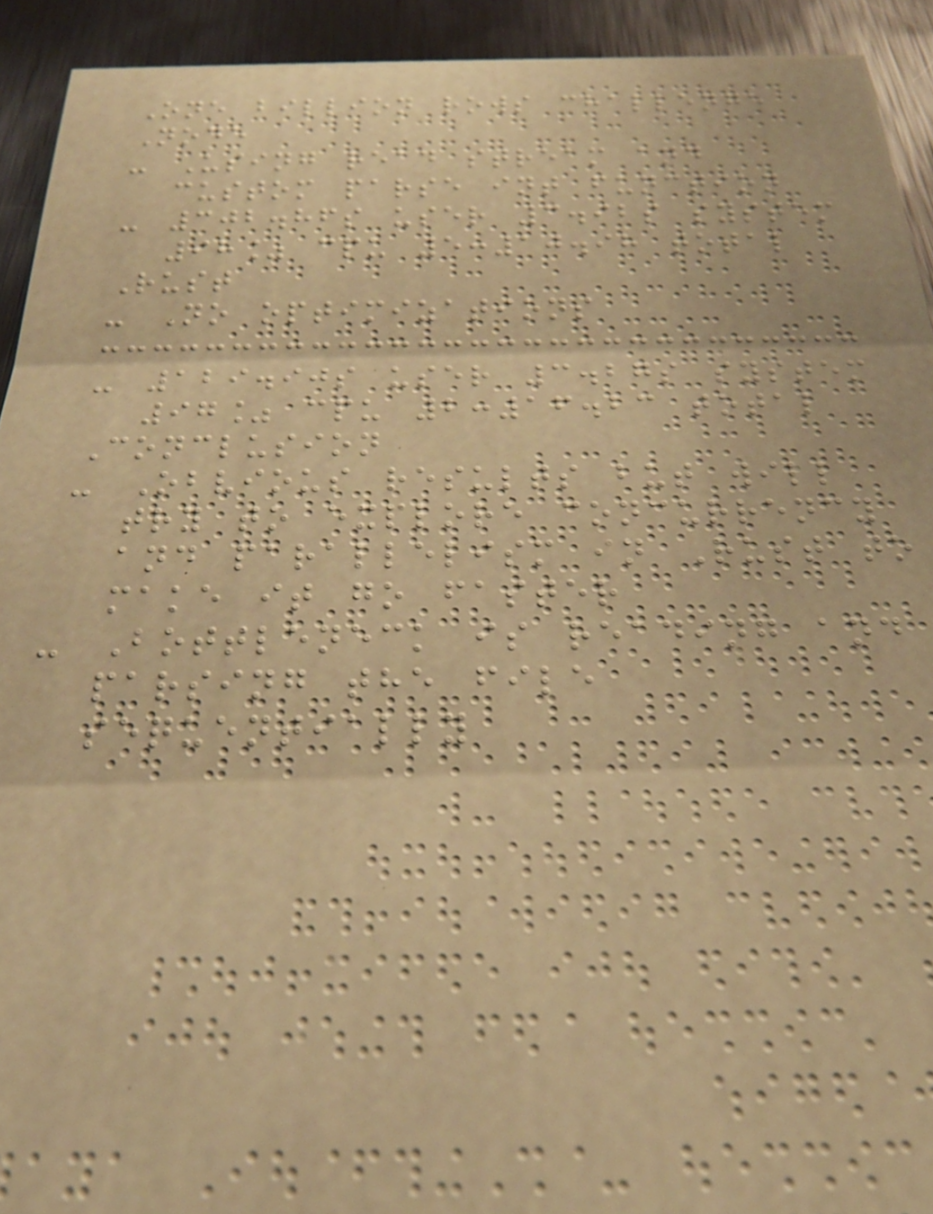One billion rows challenge
Node
- Using read stream and
custom parse int function
- 302.86s user 3.92s system
98% cpu 5:10.98 total
Rust
- No optimizations
- 129.90s user 3.27s system
97% cpu 2:16.23 total
Conclusion
- Obvious results but will
try to explore concurrency
and parallelism in Rust to
make it go faster
- Bottleneck is reading and
parsing the file
sequentially
